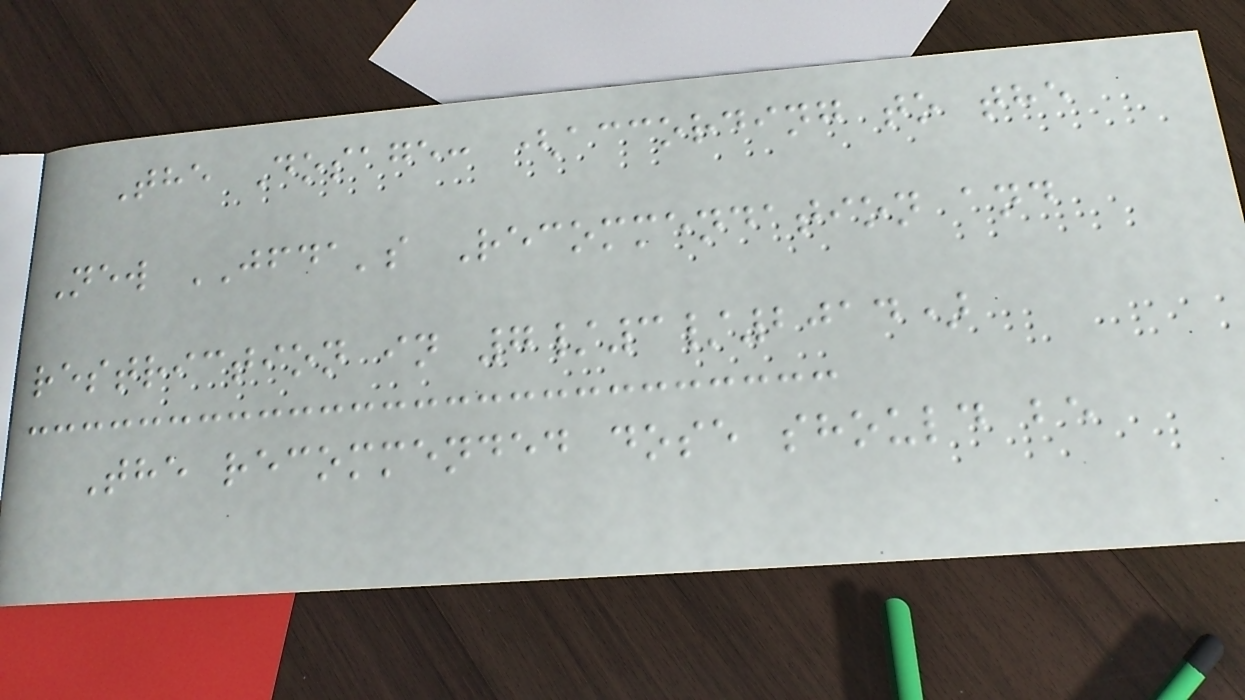The Dosage: (according to the
New JFDA's Recommendation and
restriction in 7/3/2014)
The recommended dose should be
